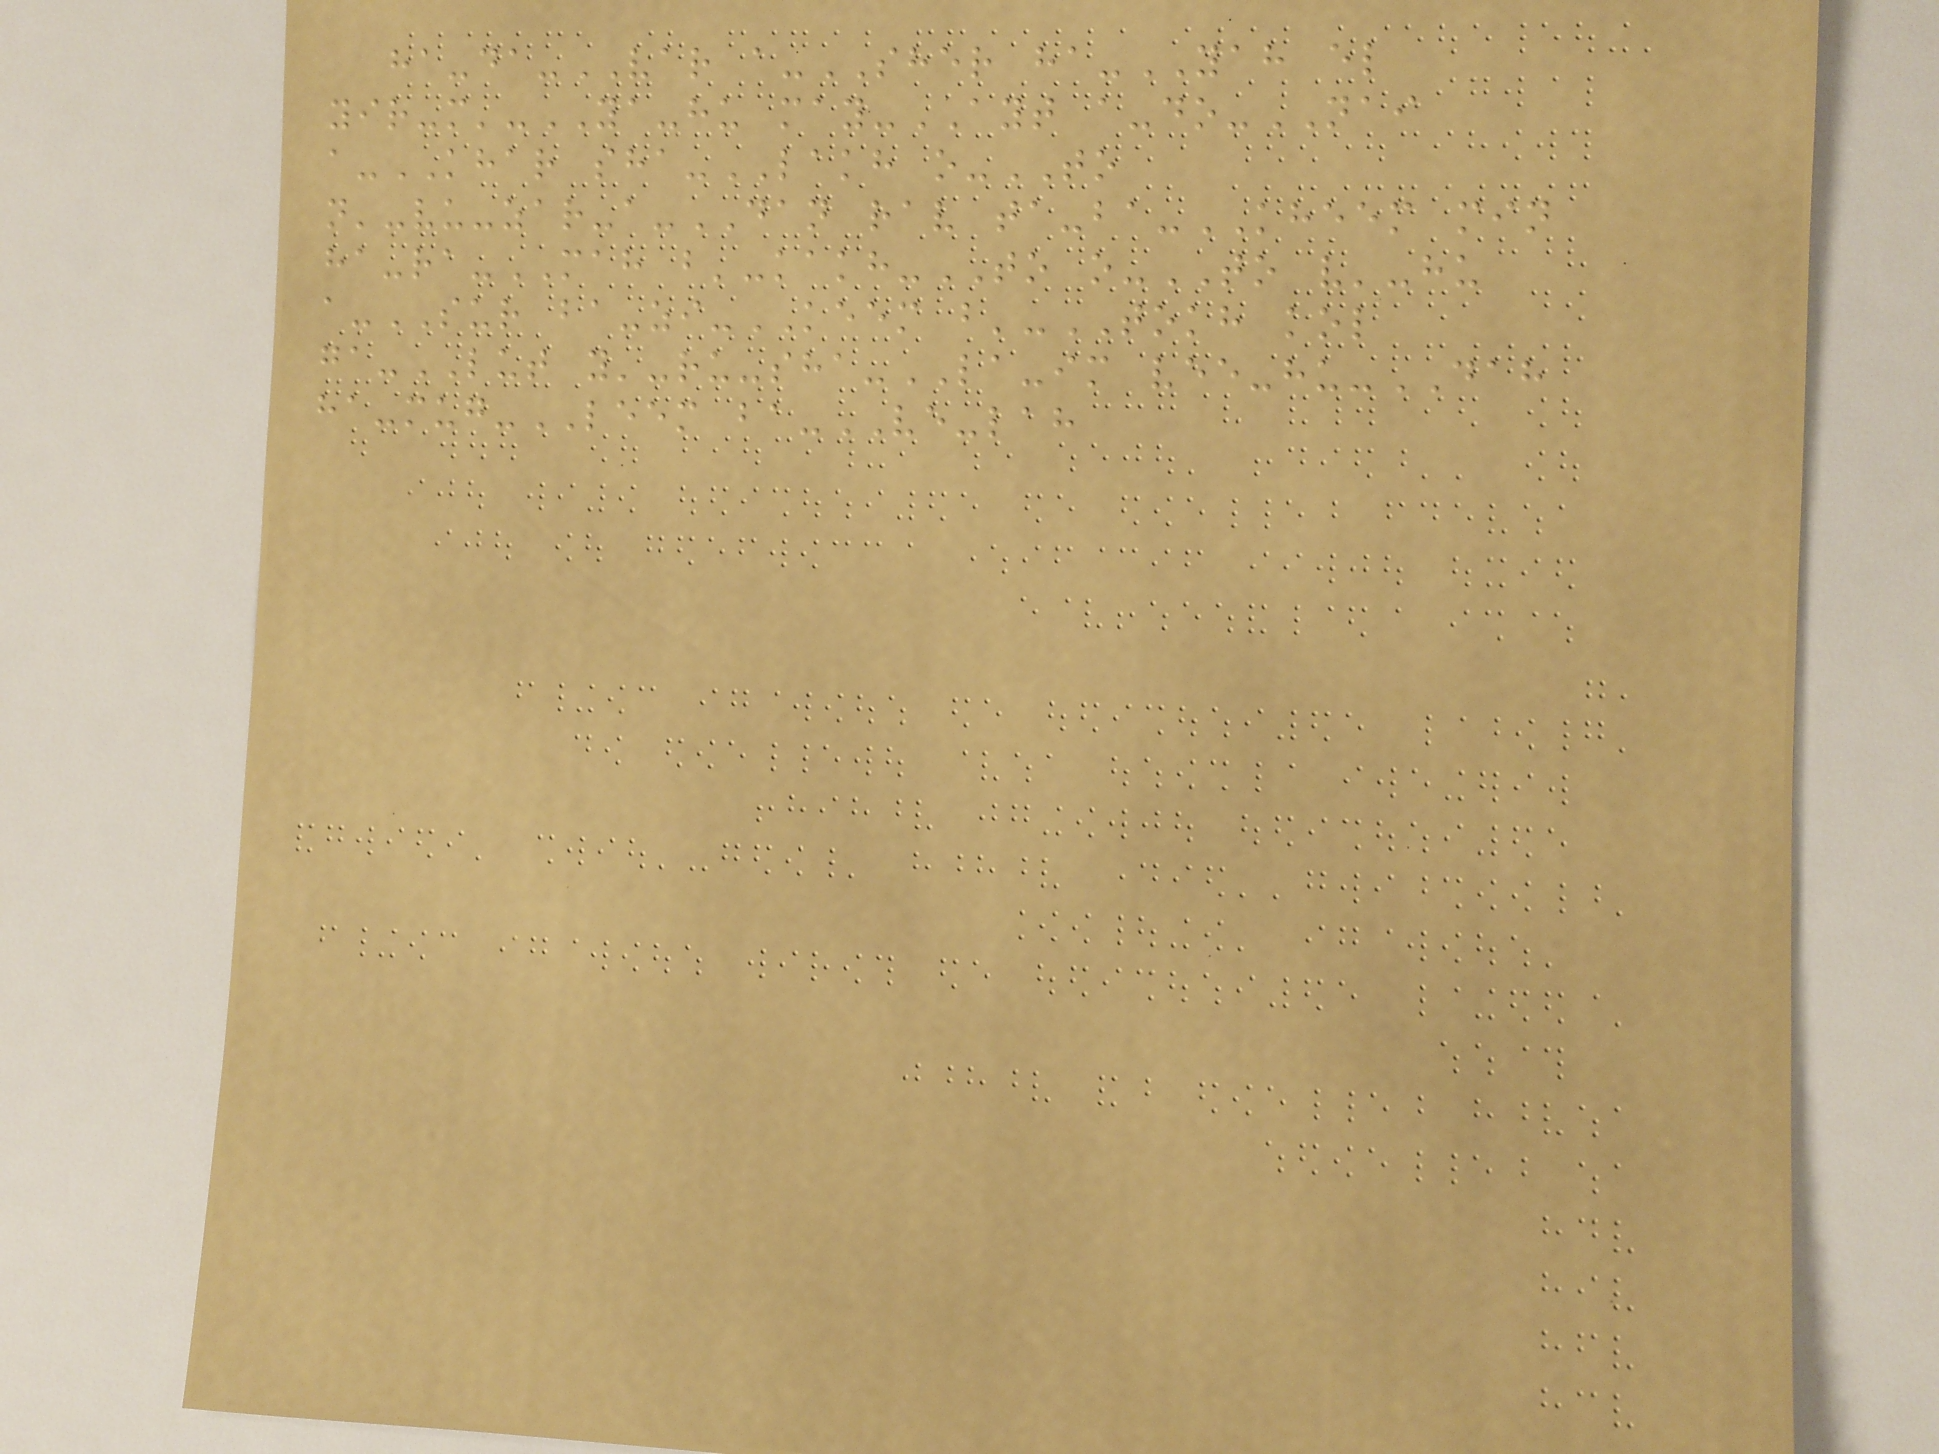ha-da-VAR a-SHER ha-YAH el
yir-m'-YA-hu may-AYT a-do-NAI
a-KHAR sha-LAKH o-TO
n'-vu-zar-a-DAN rav ta-ba-KHEEM min
ha-ra-MAH b'-kakh-TO o-TO v'-hu
a-SUR ba-zi-KEEM b'-TOKH kol
ga-LUT y'-ru-sha-LA-im vee-hu-DAH
ha-mug-LEEM ba-VE-lah
